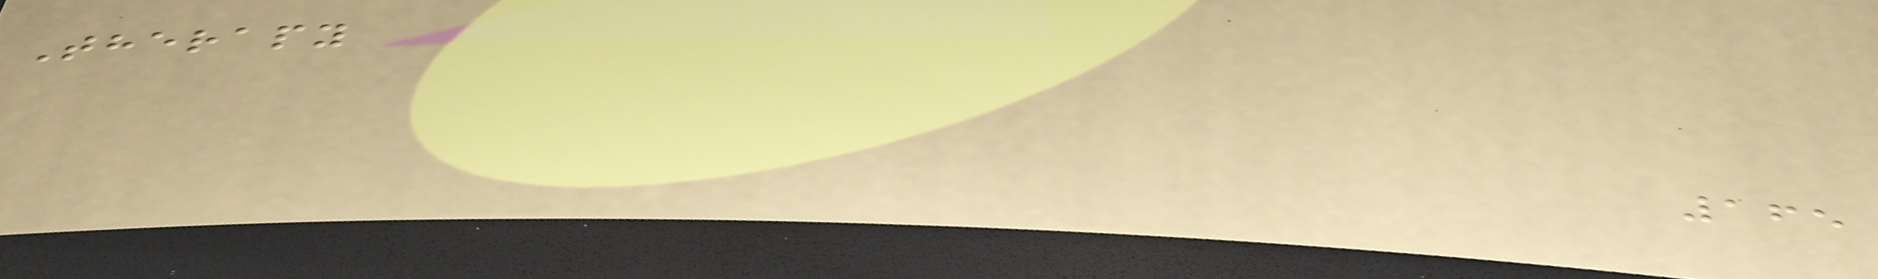Therapy
165
